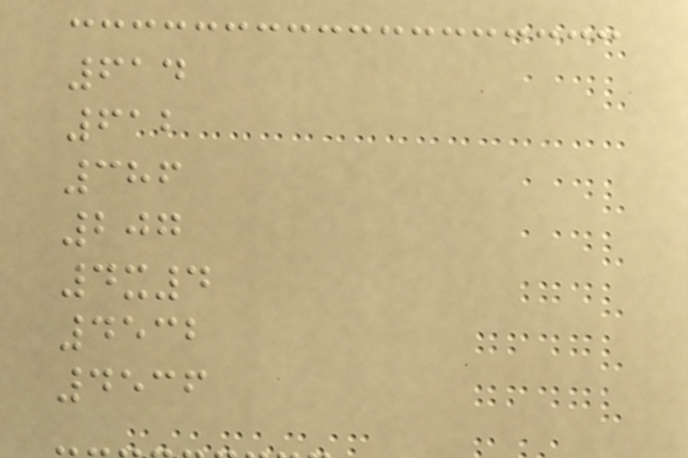614
612
386
207
4x4
4532
4536
